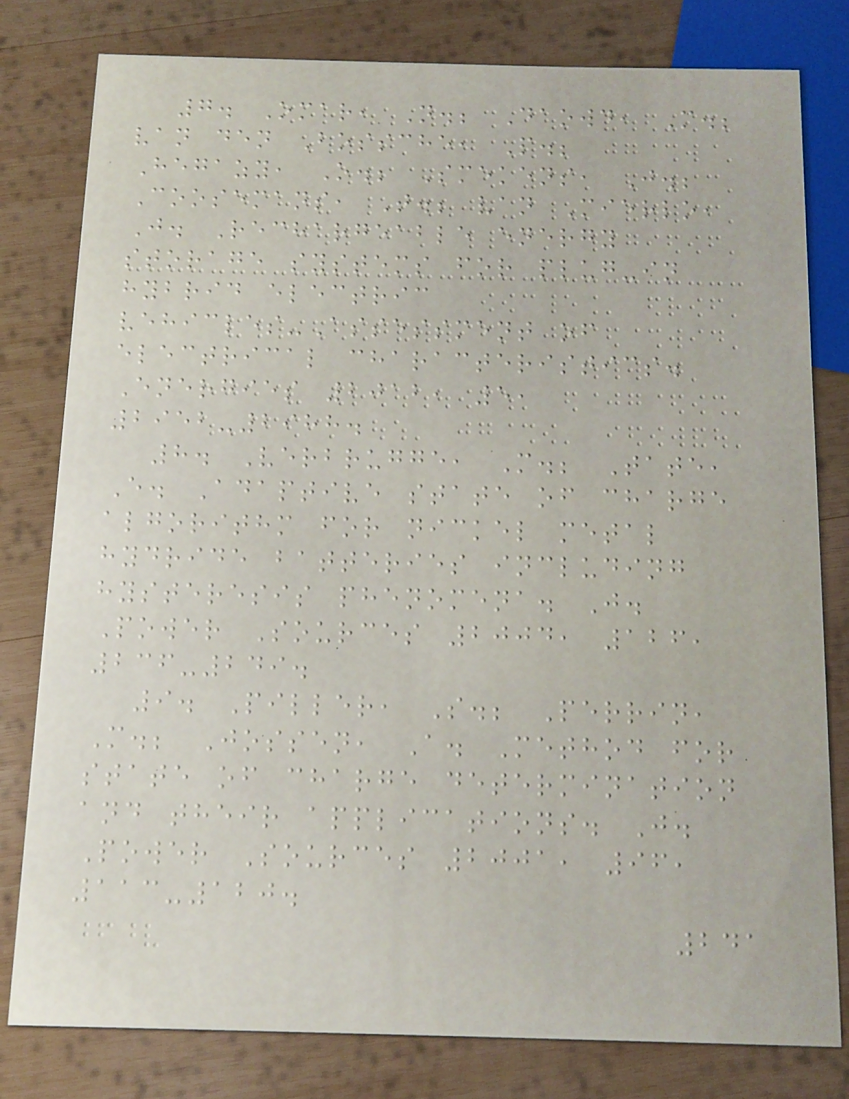7. Omar, N.; Daowd, M.;
van den Bossche, P.;
Hegazy, O.; Smekens, J.;
Coosemans, T.; van Mierlo,
J. Rechargeable energy
storage systems for plug-in
hybrid electric
vehicles-Assessment of
electrical characteristics.
Energies 2012, 5,
2952-2988.
8. Verbrugge, M.; Tate,
E. Adaptive state of charge
algorithm for nickel metal
hydride batteries including
hysteresis phenomena. J.
Power Sources 2004, 126,
236-249.
9. Piller, S.; Perrin,
M.; Jossen, A. Method for
state of charge determination
and their applications. J.
Power Sources 2001, 96,
113-120.
241
